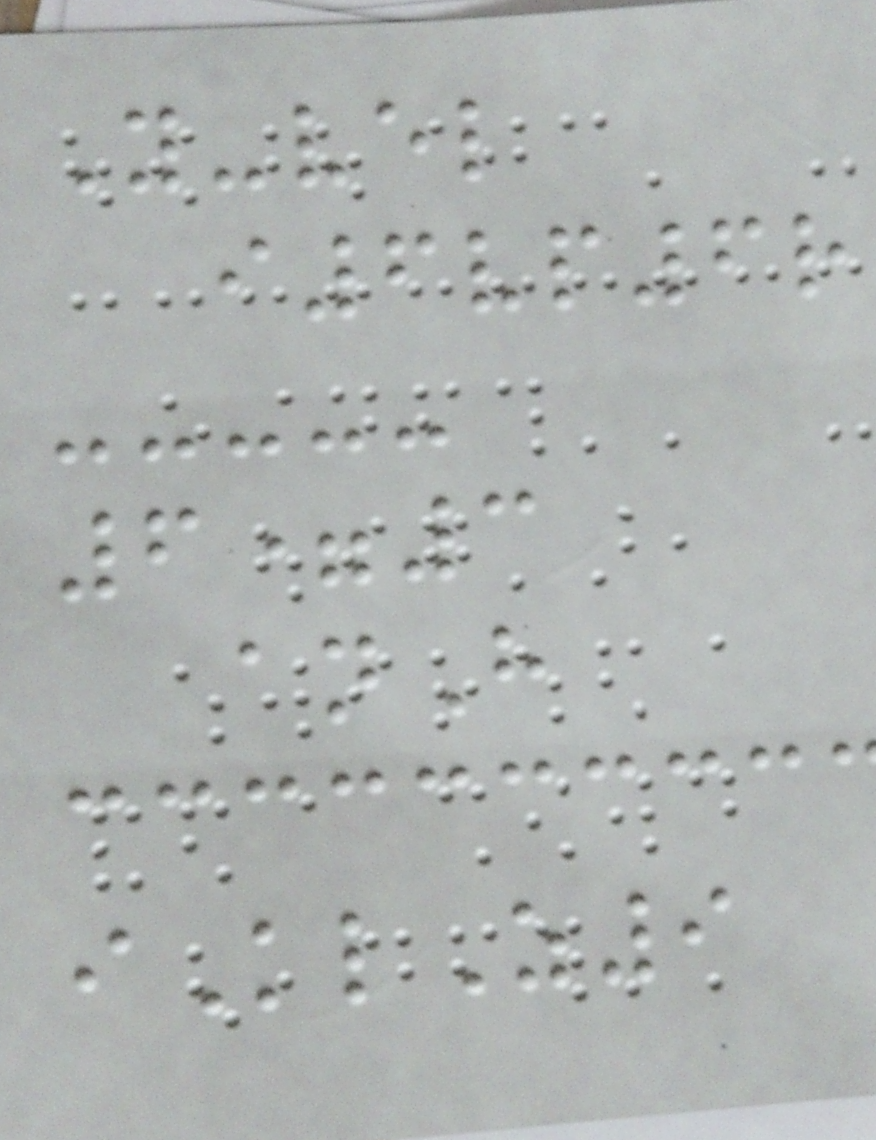Y-vel
i6vp6r
6=3
anH
iKlZ9
